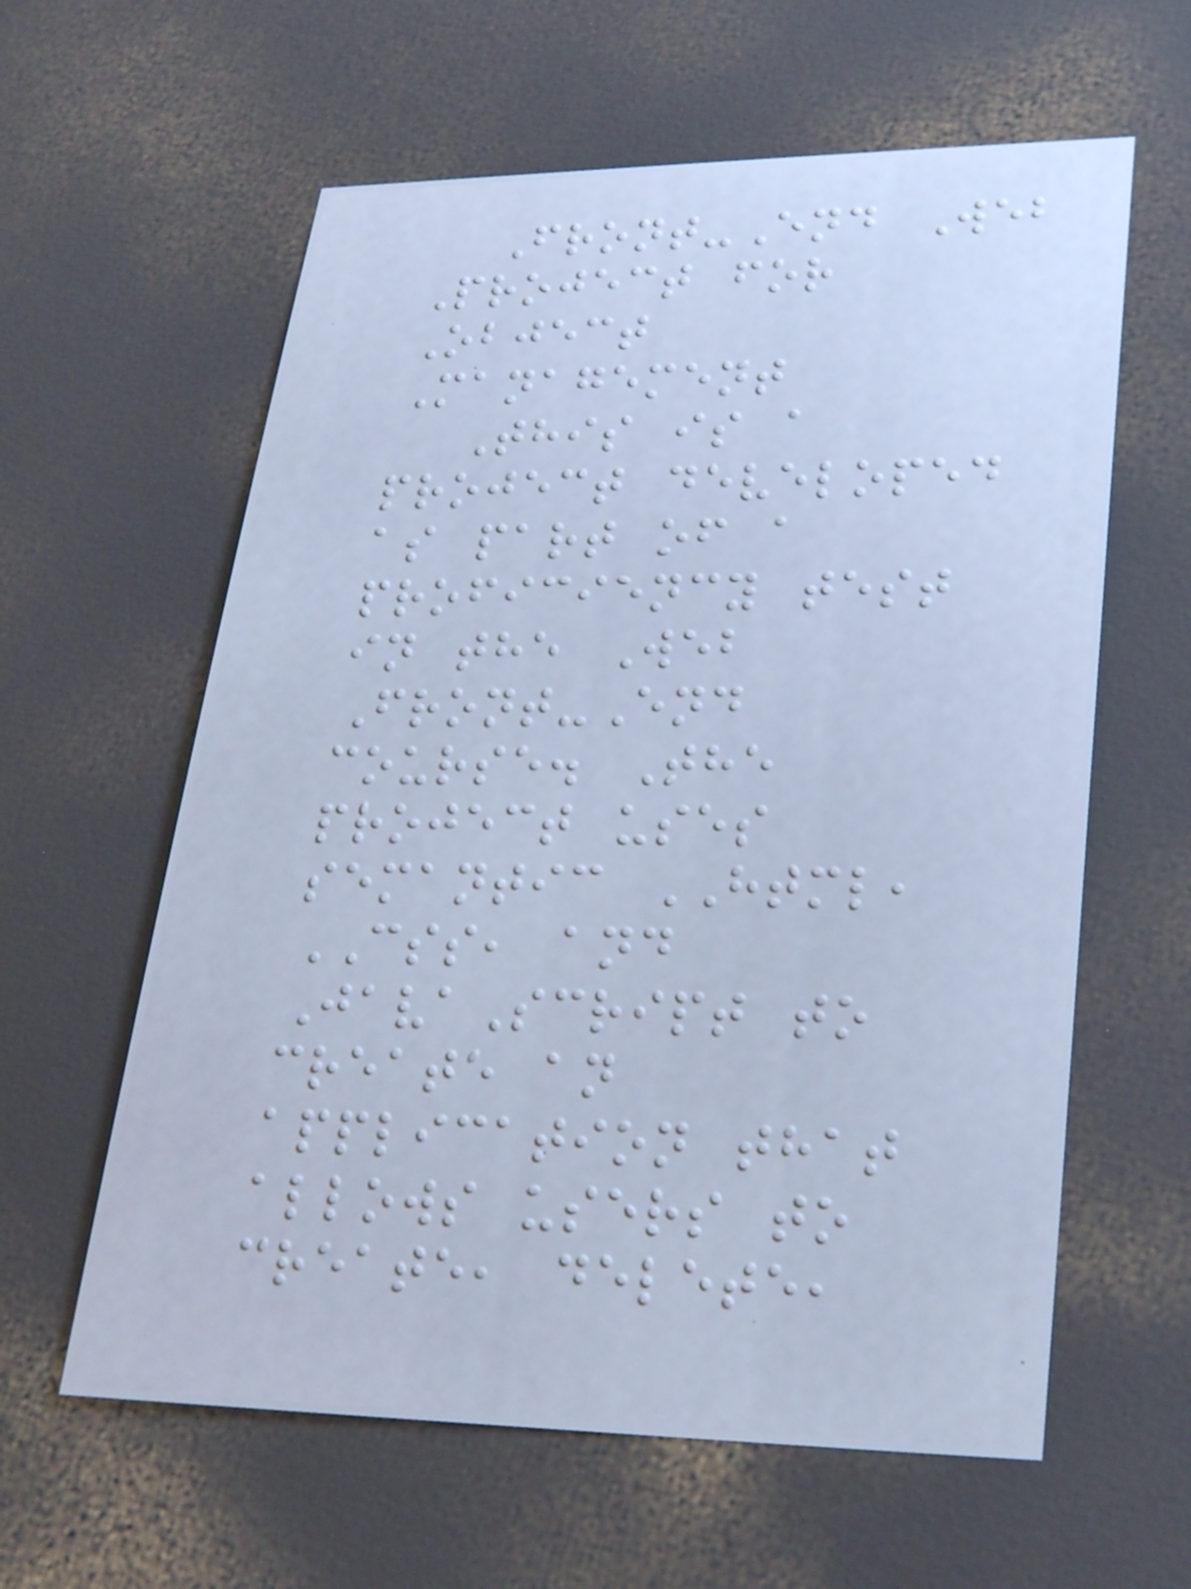Front-End Web
Project for
Object
Management
This is a
project developed
as part of a
proficiency test
in the Web
Front-End
course. The
project uses
semantic HTML,
CSS, and
JavaScript to
create an
application that
allows users to
create, delete,
